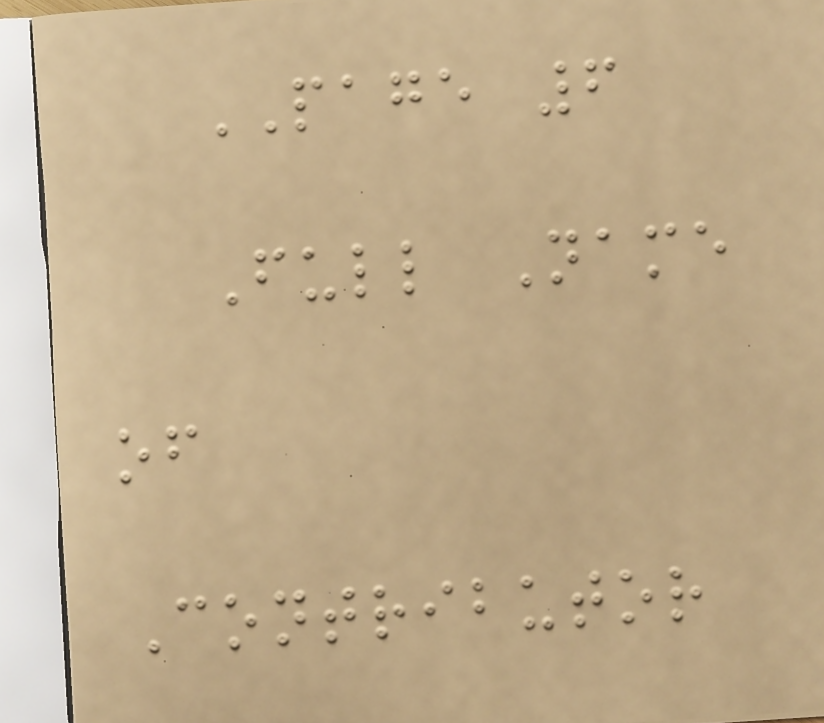PAGE 6
Full Name
of
Contributor
